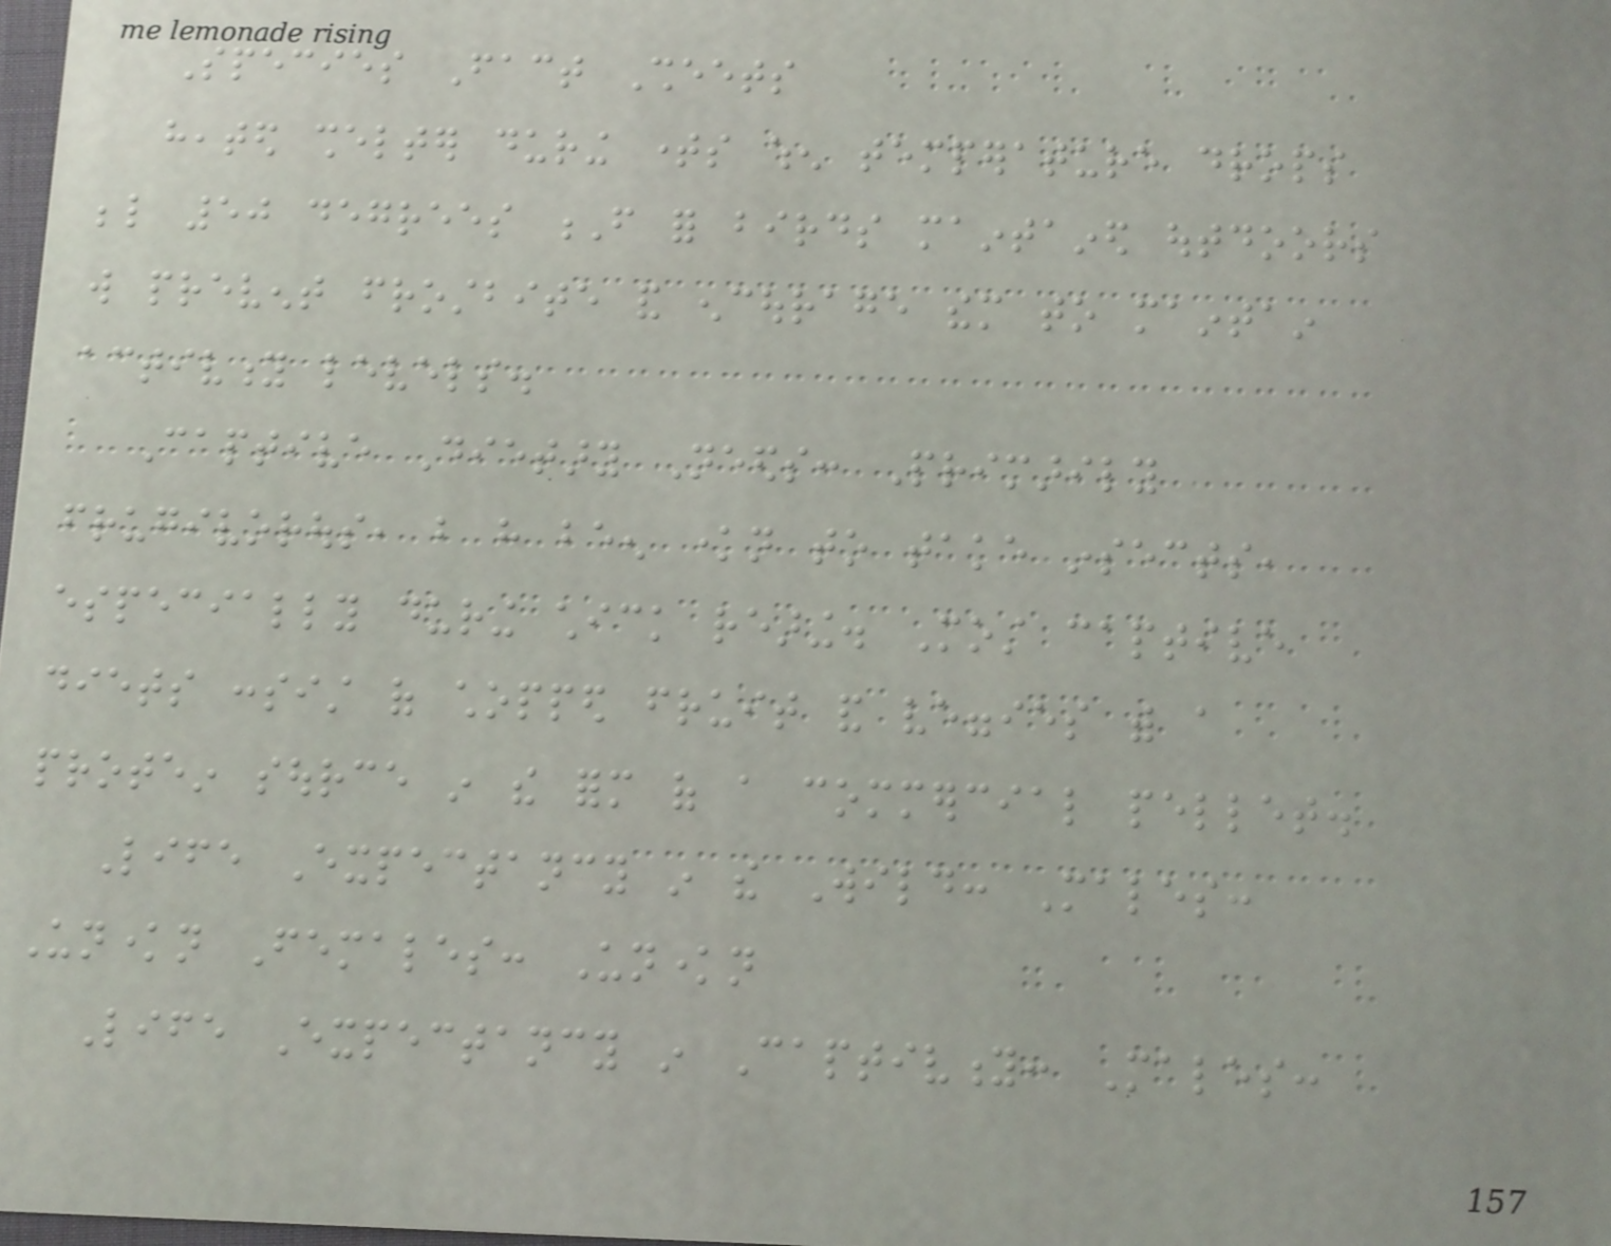Species Fact Sheets
heated shelter during times when temperature drops
below 50 degrees F for birds maintained outdoors
will prevent frostbite and encourage them to maintain
activity levels.
Captive Dietary Needs: Primarily
frugivorous, but have been known to take insects,
especially during chick rearing. Most captive
diets consist of chopped fruit and veggies with a
protein source in the form of a commercial pellet.
Life Expectancy in the Wild: Males:
Unknown Females: Unknown
Life Expectancy in Captivity: Males:
